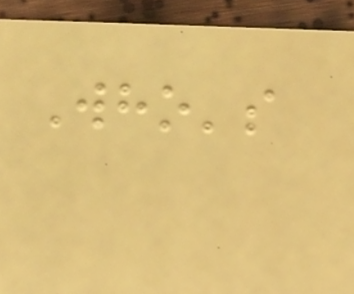Who's
